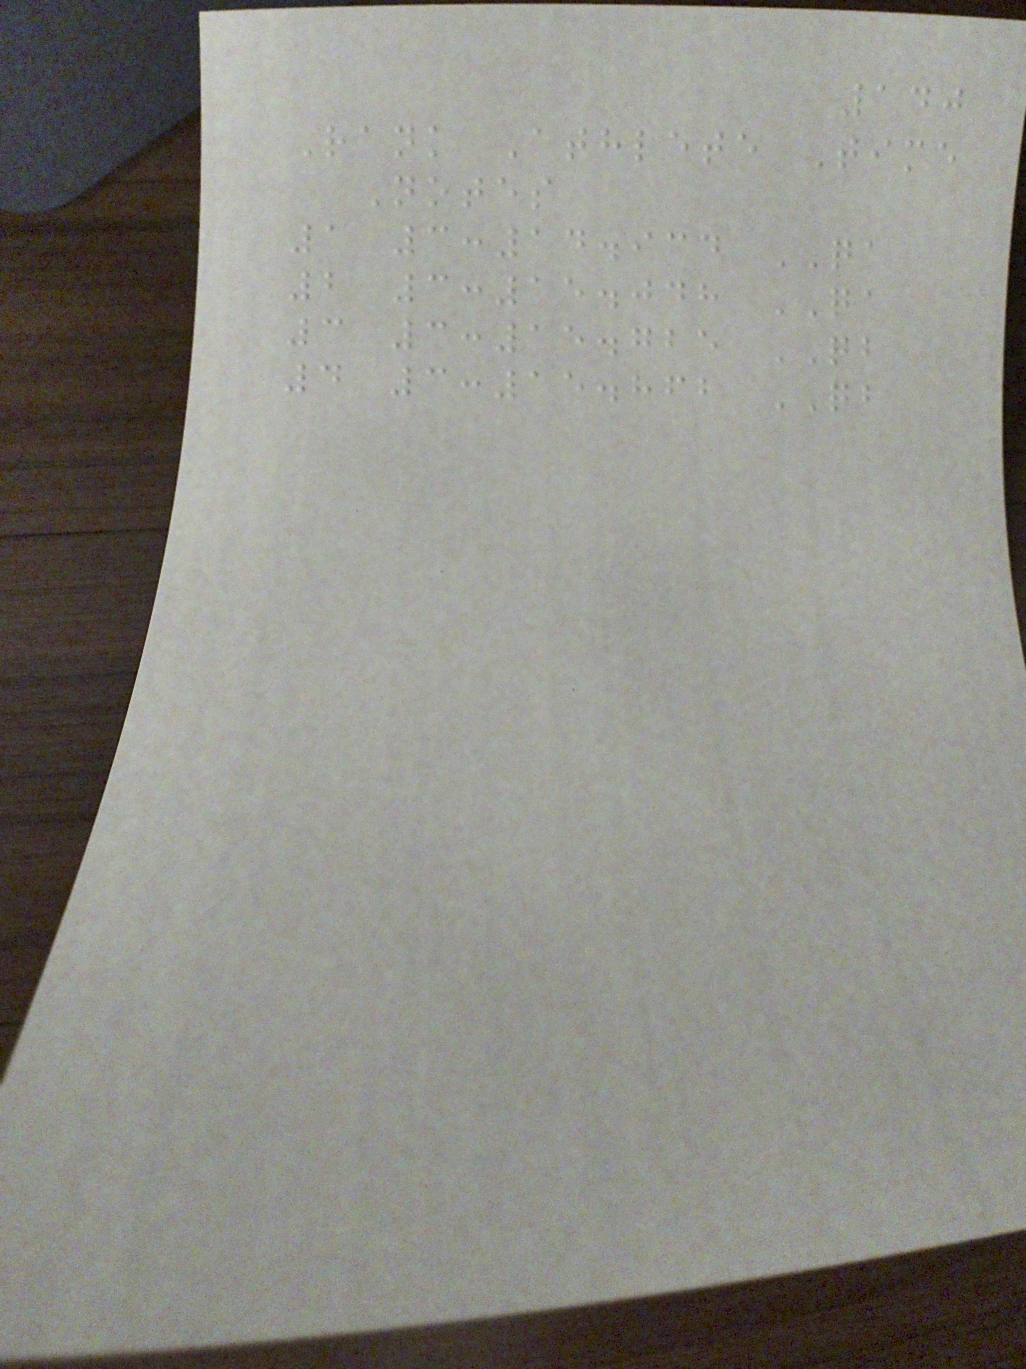140
Rank Athlete Time
Notes
1 3:14.934 QA
2 3:15.048 QA
3 3:15.725 QB
4 3:15.862 QB
